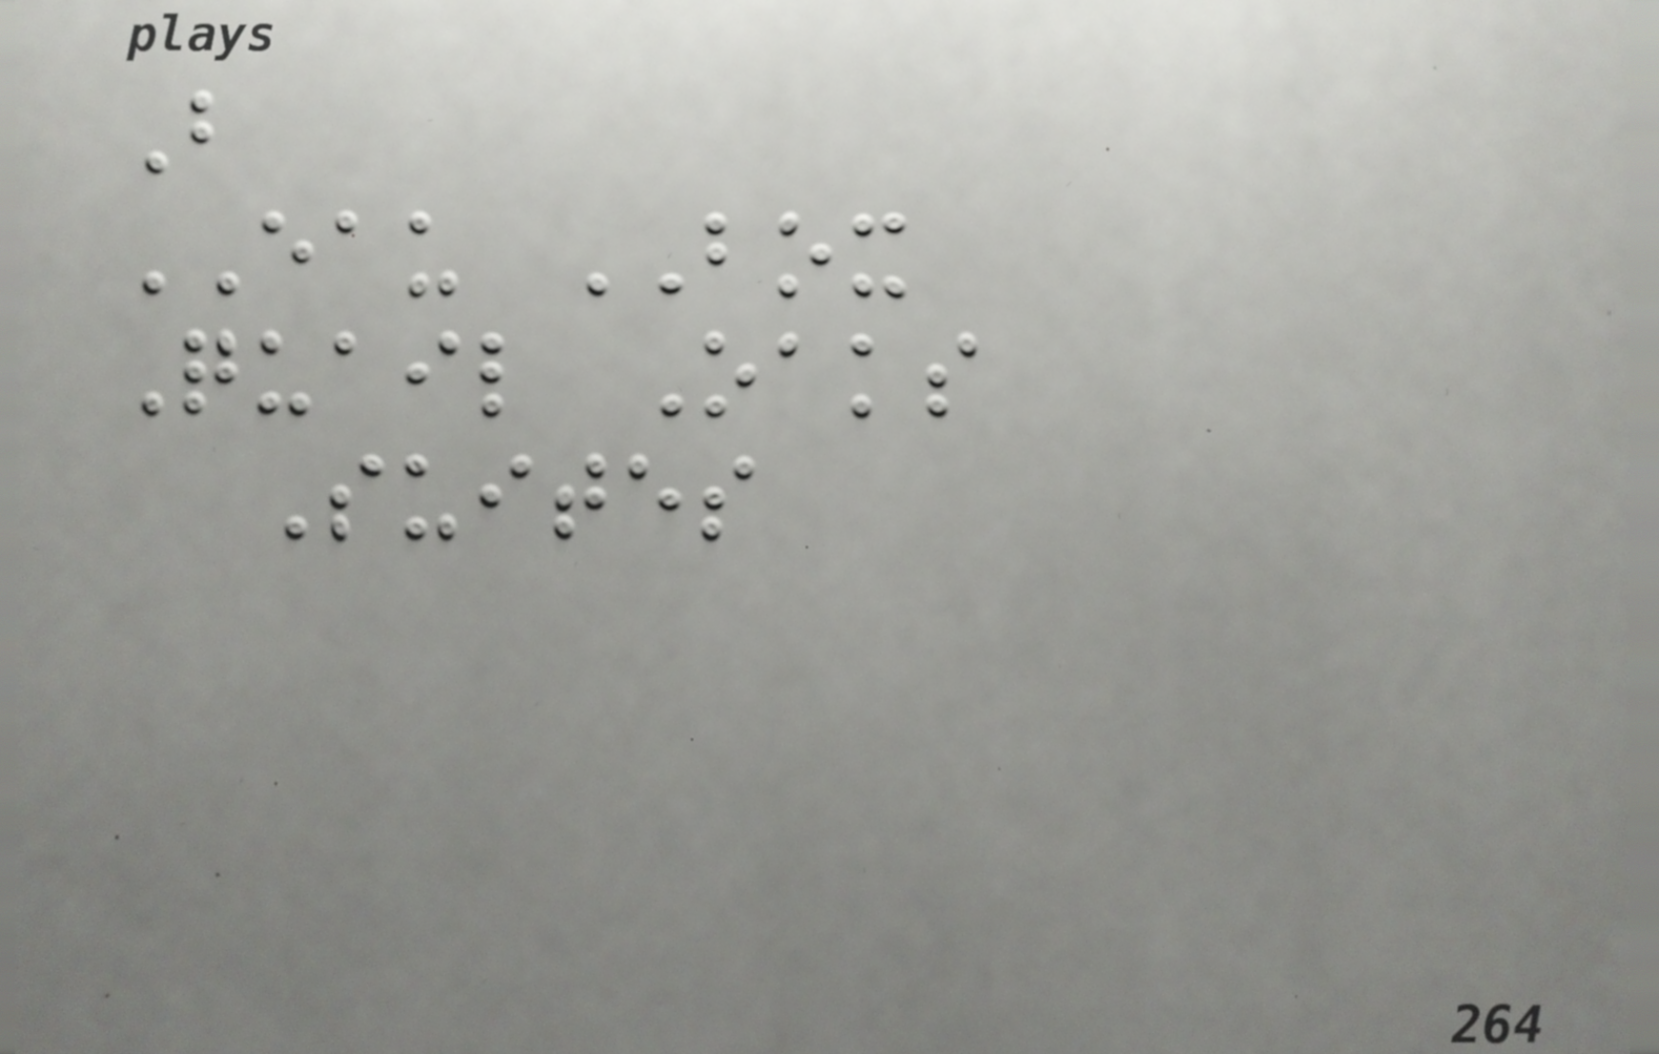B
EAU BOX
Quail Oaks
Suites
